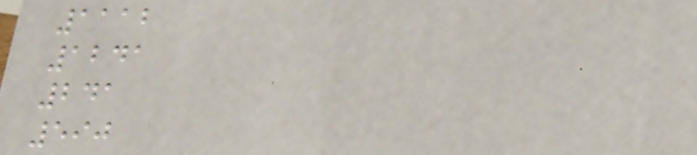1112
1241
241
590
